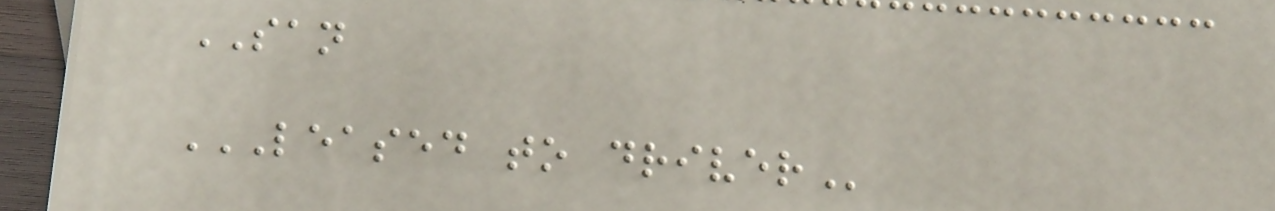SAN
LEASED TO DRIVER
